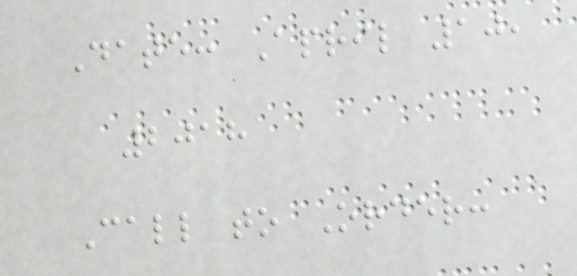Date: April 10,
2018
Call to Order:
